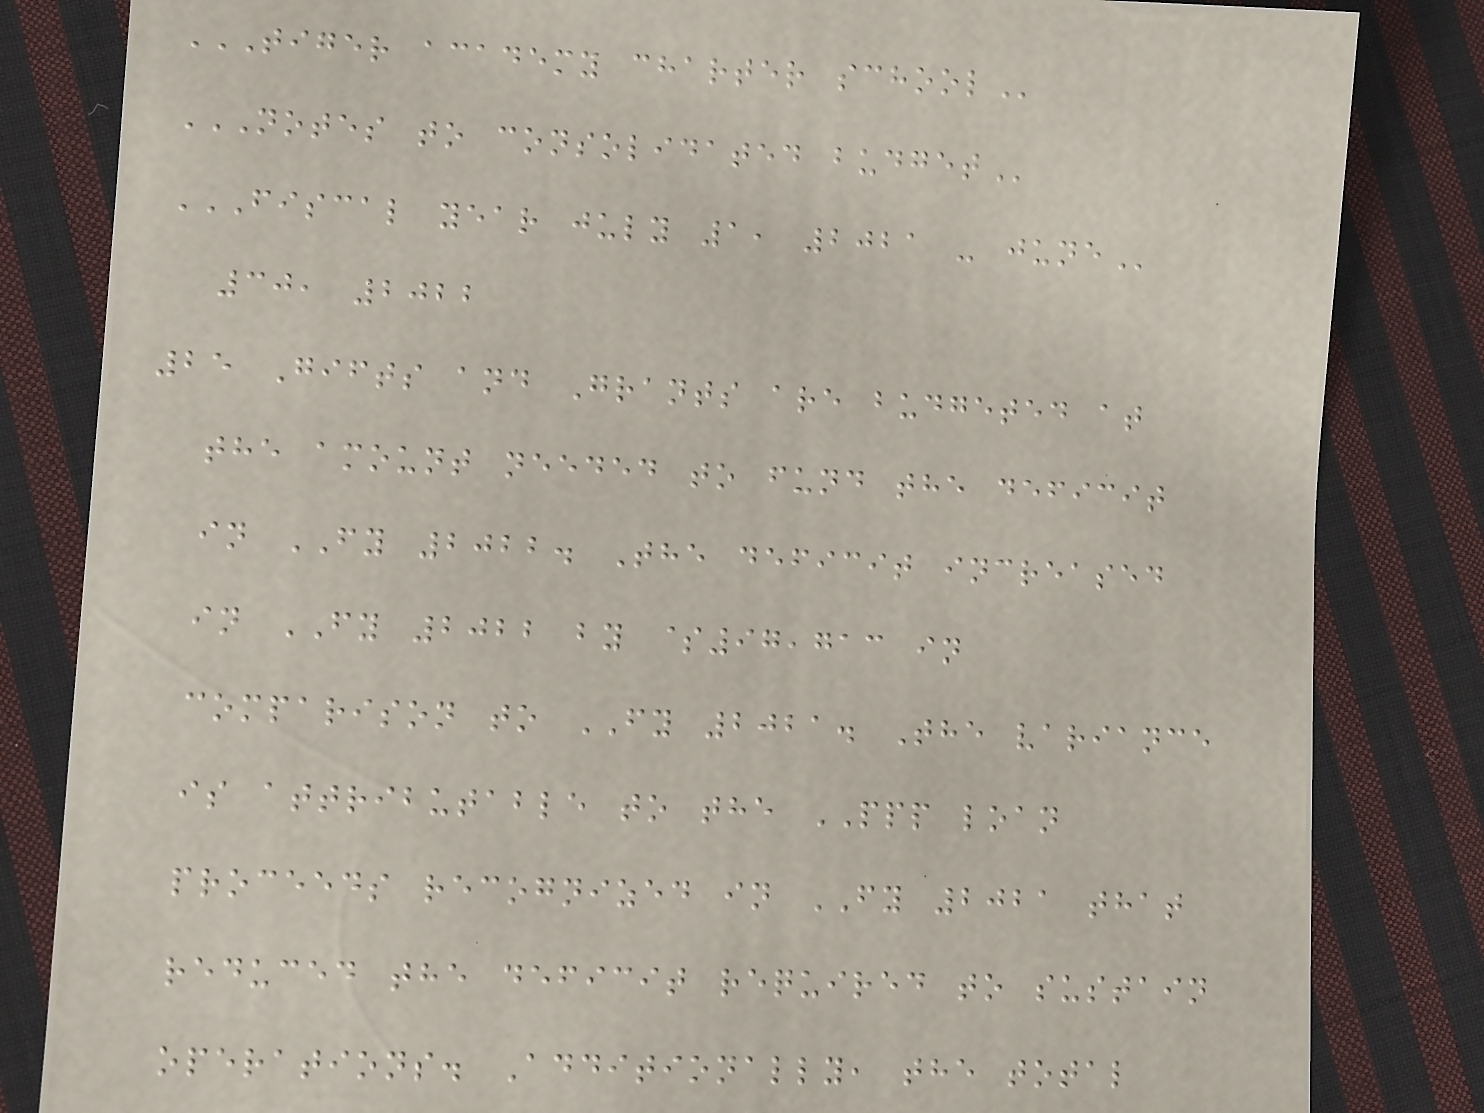TIGER ACADEMY CHARTER SCHOOL
NOTES TO CONSOLIDATED BUDGET
FISCAL YEAR JULY 1, 2021 - JUNE
30, 2022
25 Gifts and Grants are budgeted at
the amount needed to fund the deficit
in FY 2022. The deficit increased
in FY 2022 by $97,713 in
comparison to FY 2021. The variance
is attributable to the PPP loan
proceeds recognized in FY 2021 that
reduced the deficit required to sustain
operations. Additionally, the total
